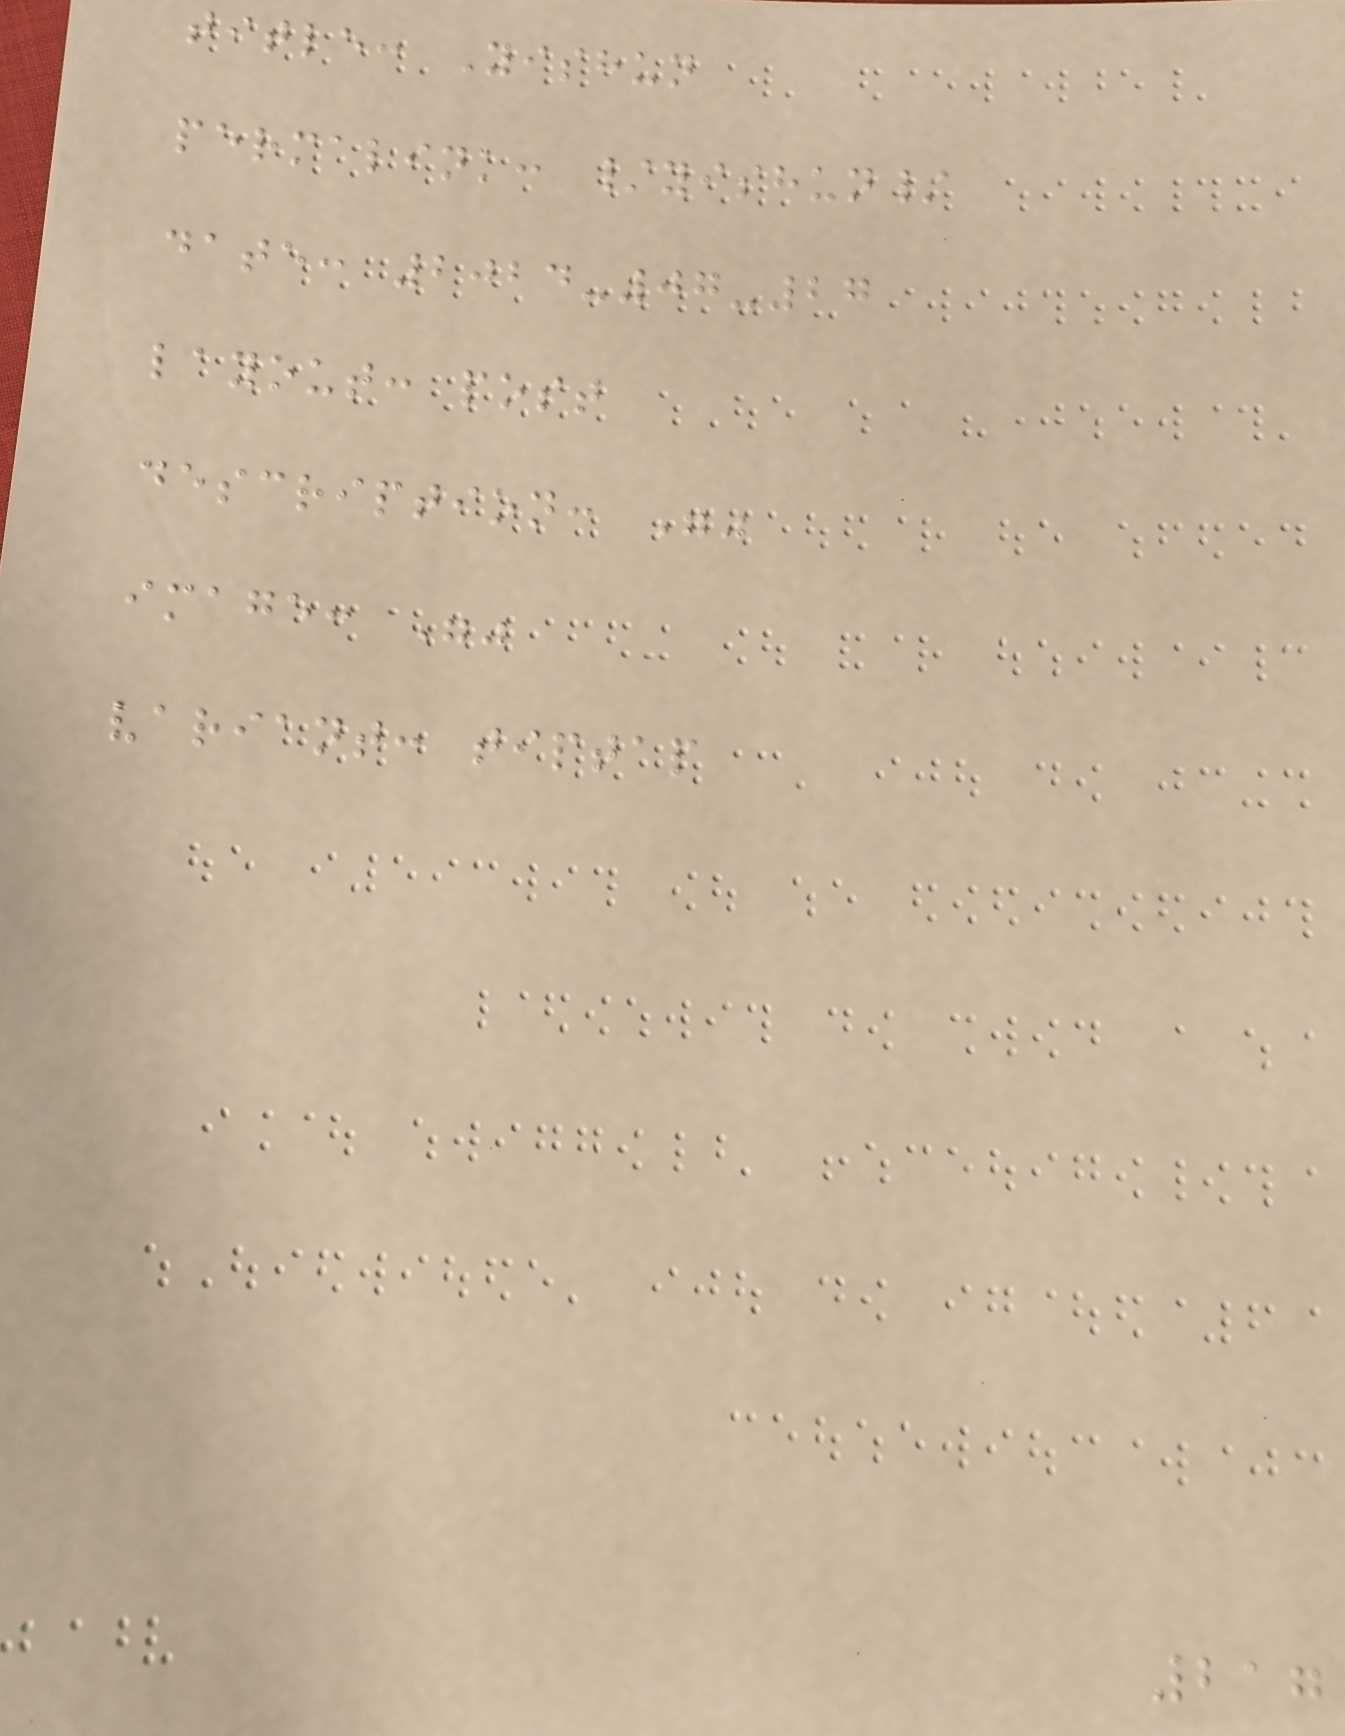title: Yishun
permalink: /yishun/
date: 2024-07-27
layout: post
description: ""
image: ""
variant: tiptap
217
